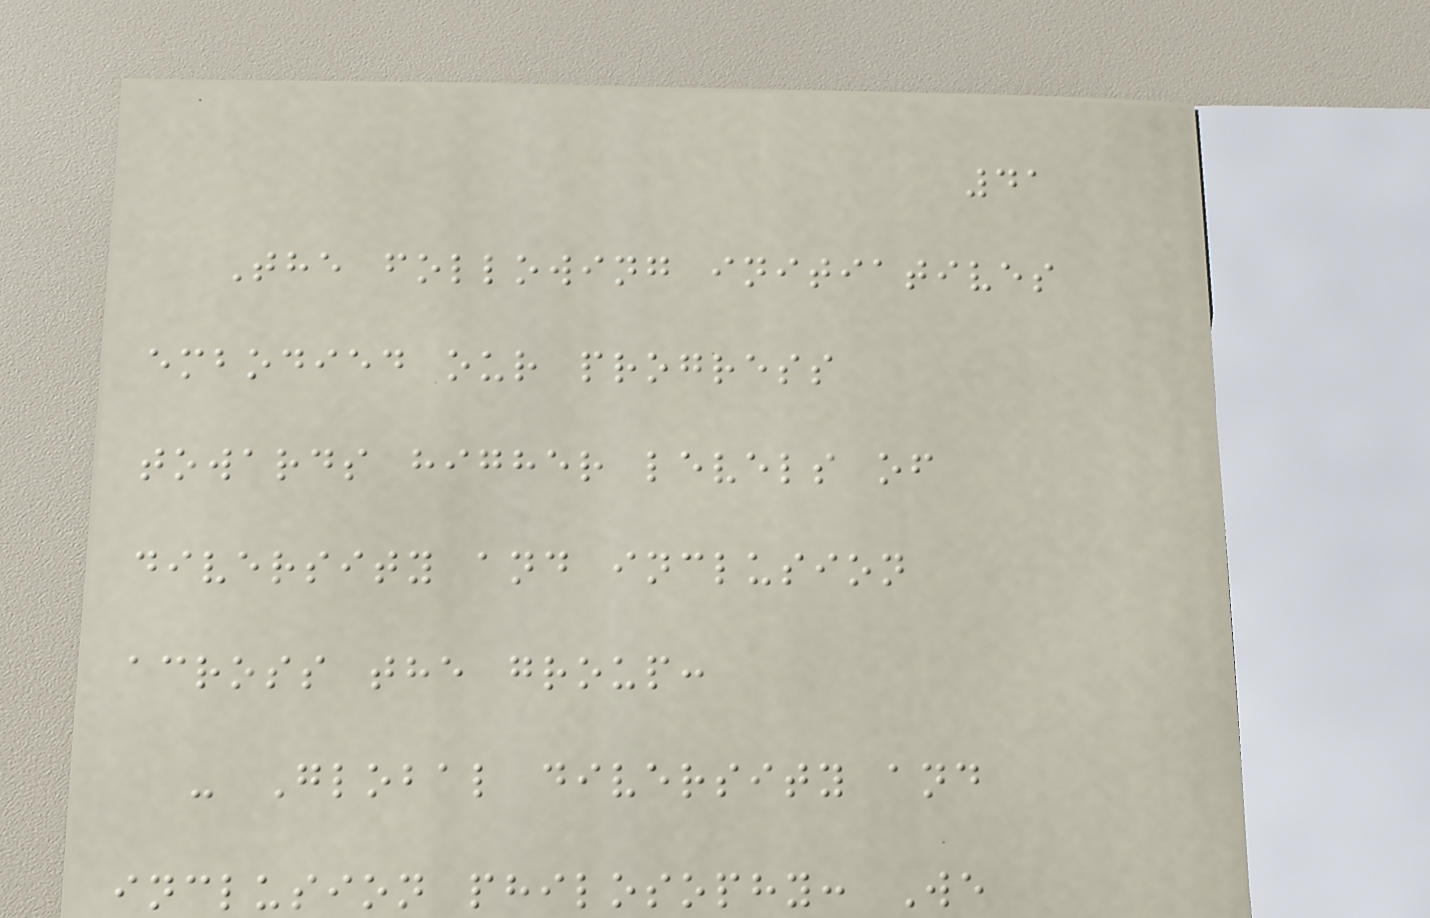41
The following initiatives
embodied our progress
towards higher levels of
diversity and inclusion
across the group:
- Global diversity and
inclusion philosophy: We
